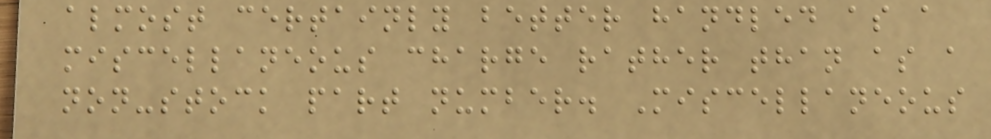almost certainly better handled as a
miscellaneous charge rather than as a
non-stock part number. Miscellaneous
